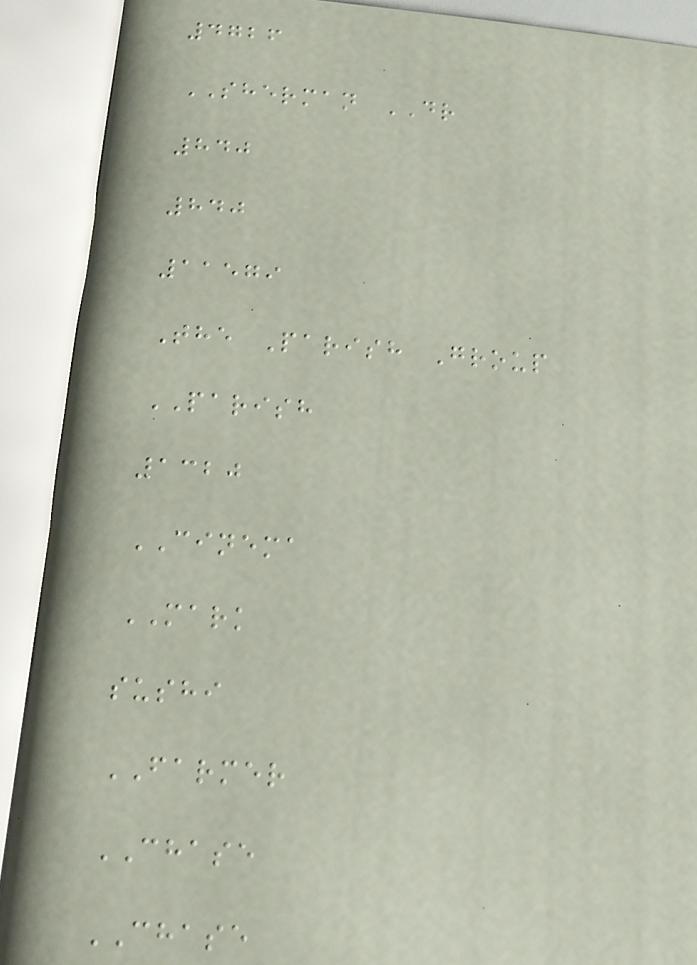4726
SHERMAN DR
840
840
11579
The Parish Group
PARISH
1320
CINEMA
MARK
sushi
FARMER
CHASE
CHASE
